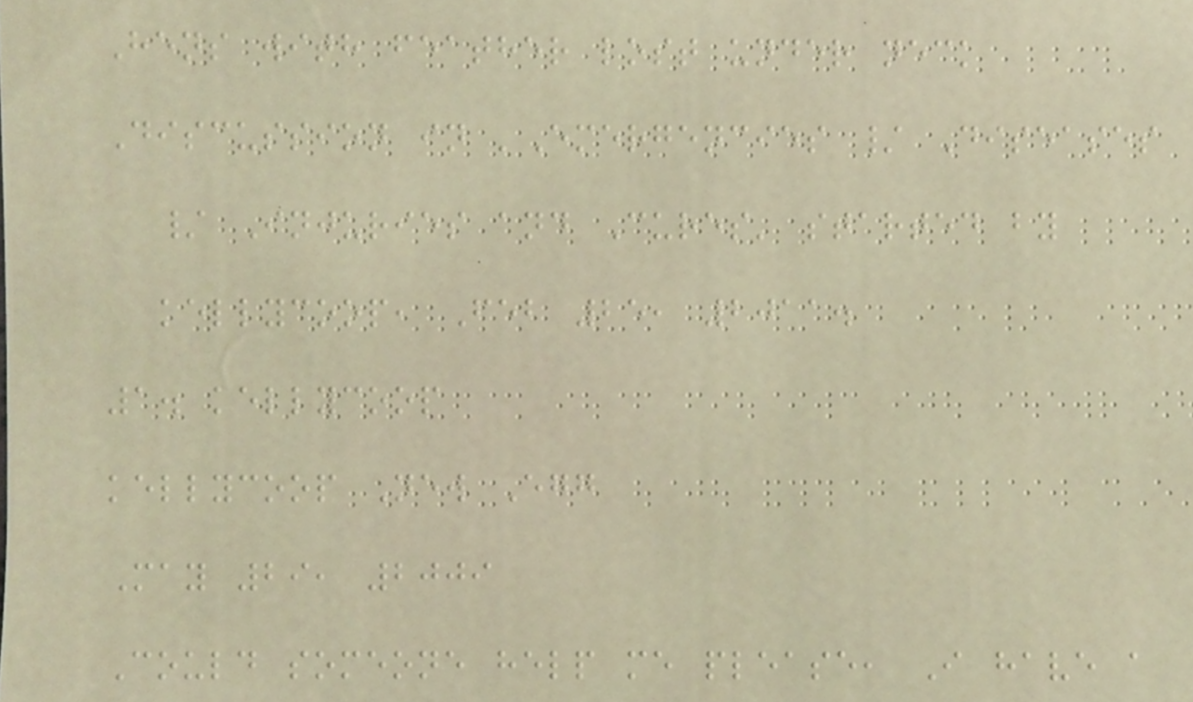Hens with feather lost under neck
Discussion in 'Emergencies / Diseases
/ Injuries and Cures' started by
kellycoop, Feb 25, 2011.
1. kellycoop
kellycoop New Egg
May 29, 2009
Could someone help me please, I have a
